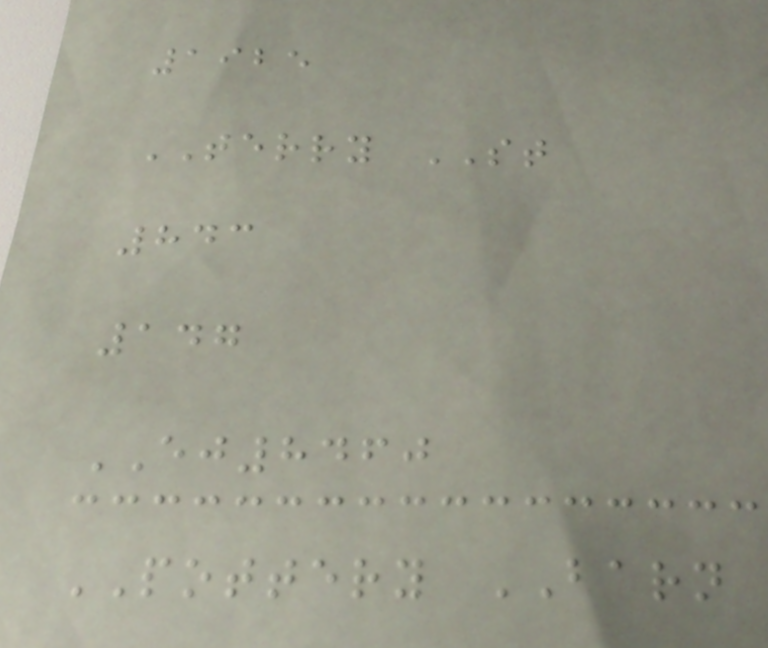1925
TERRY ST
843
147
EJ8460
POTTERY BARN
